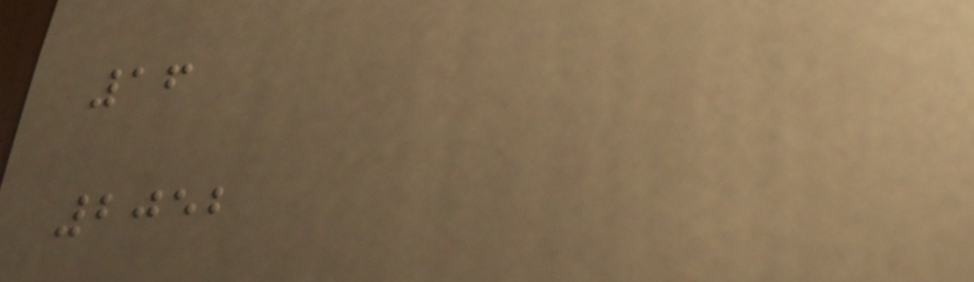16
2052
